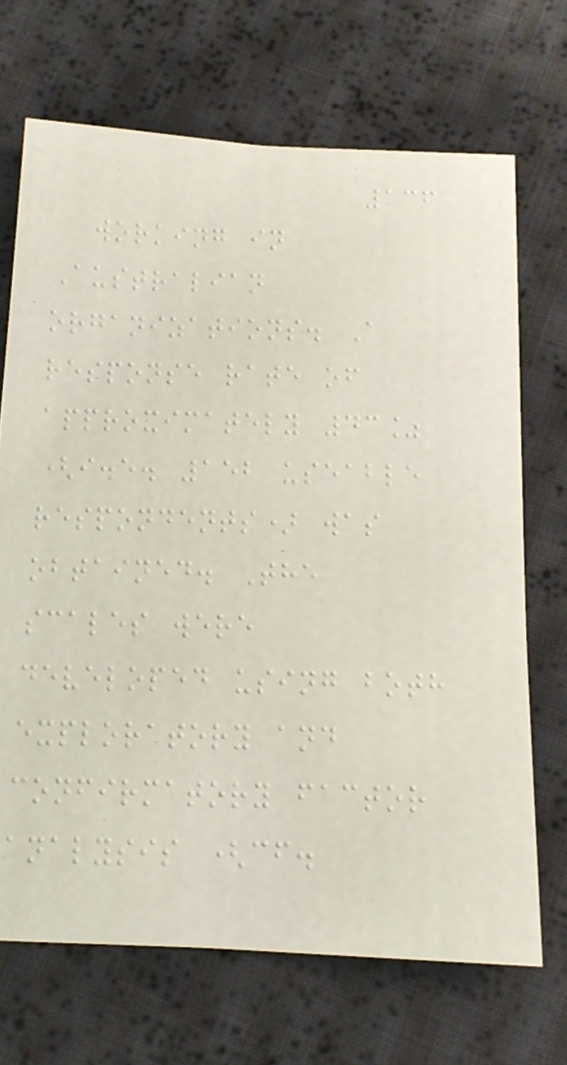136
working in
Australian
organizations. A
response rate of
approximately 43%
(i.e. 152 useable
respondents) was
obtained. The
scales were
developed using both
exploratory and
confirmatory factor
analysis (cf.
